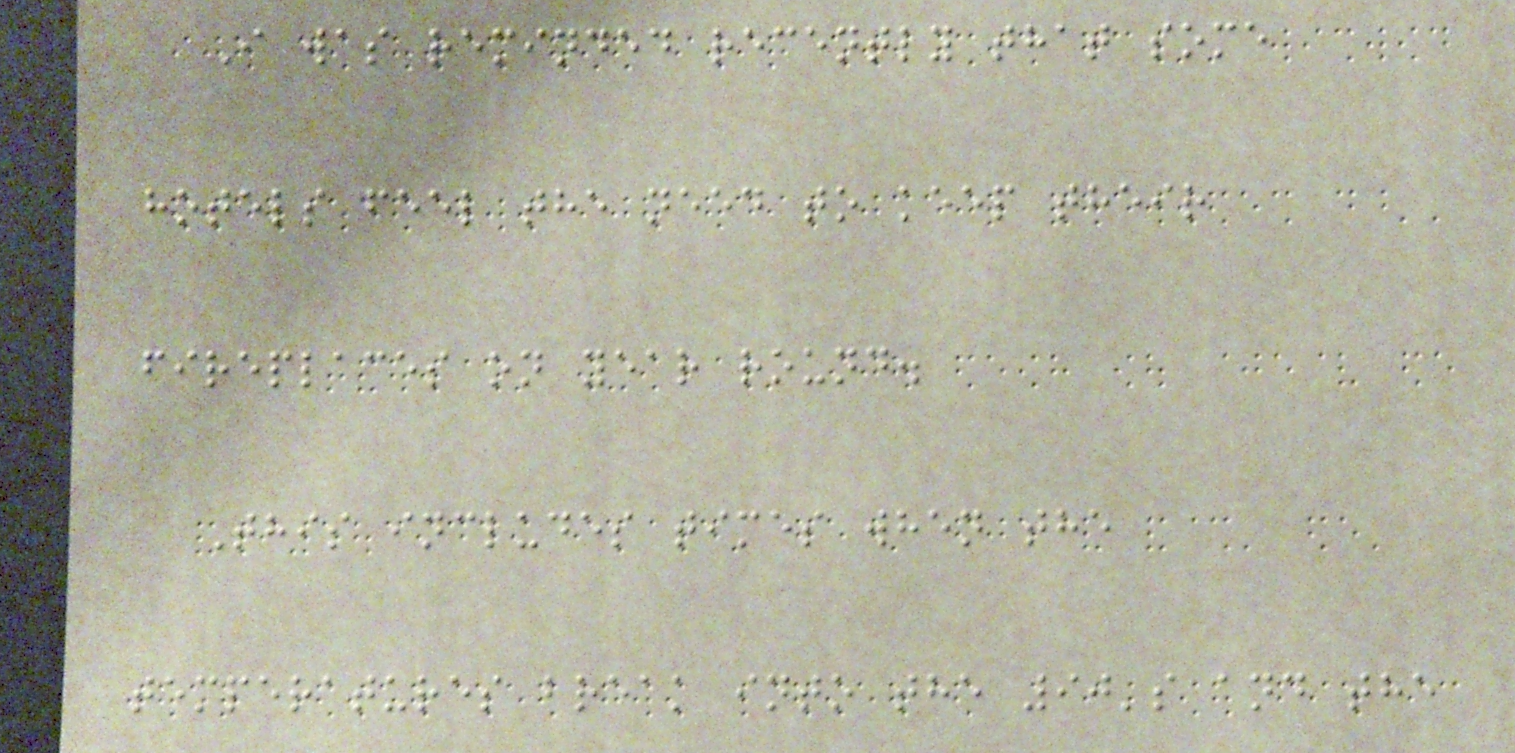I was reminded recently that some
hotels feel the need to keep their
fireplaces on year round.
This includes times when the
temperatures break into the 90's and the
